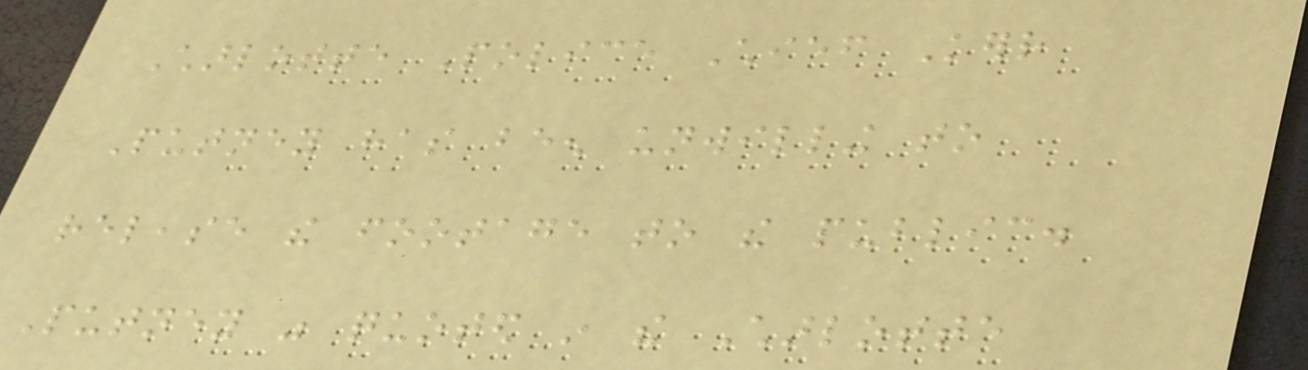Charlotte Police Chief Kerr
Putney has been unwilling to
release the footage to the public.
Putney was quoted in the Charlotte
